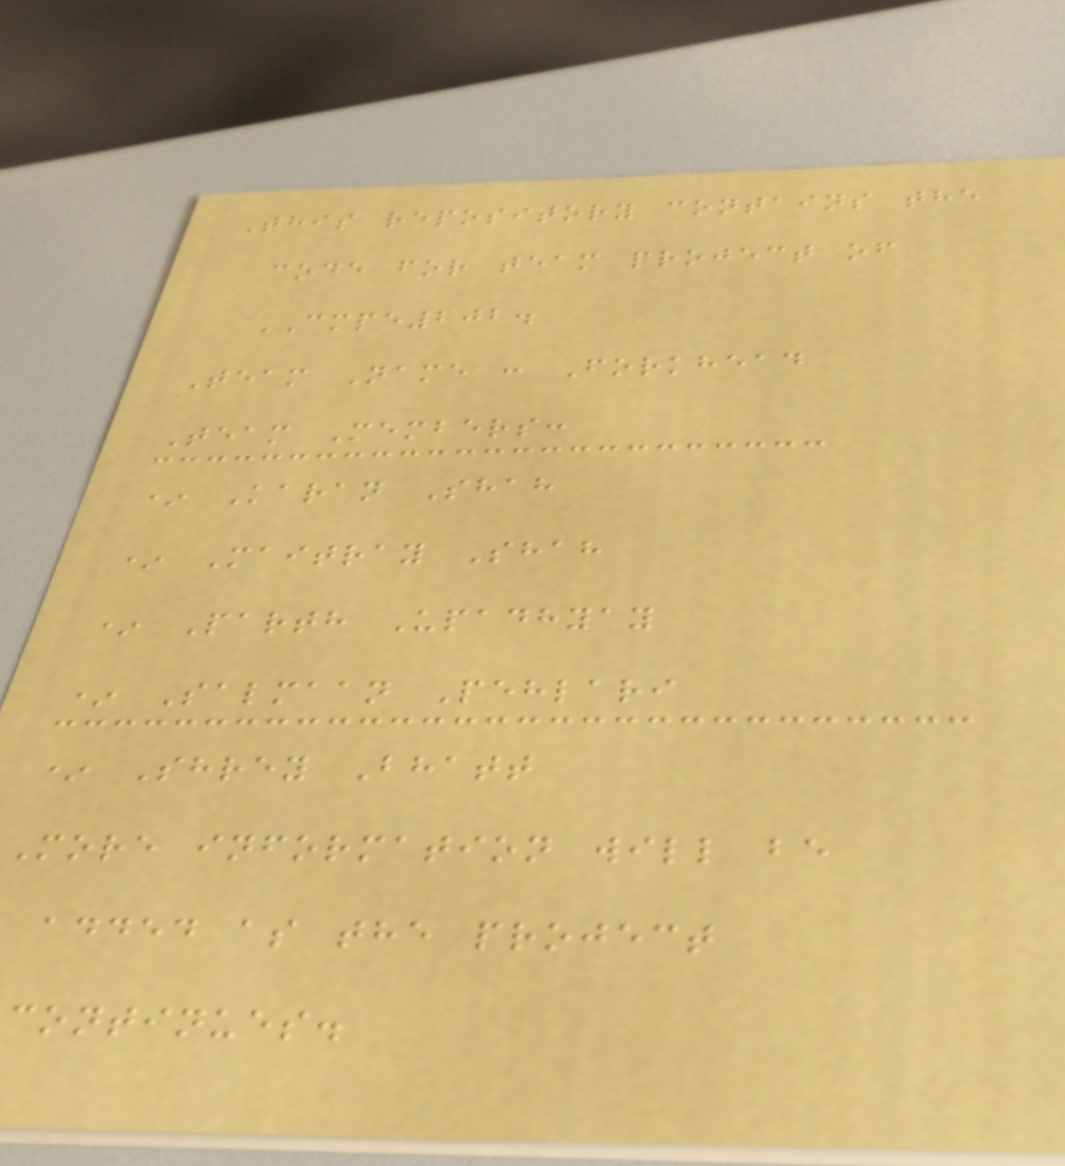This repository contains the
code for team project of
CMPE202.
Team Name : Forkhead
Team Members:
* Karan Shah
* Maitray Shah
* Parth Upadhyay
* Salmaan Pehlari
* Shrey Bhatt
More information will be
added as the project
continues.
